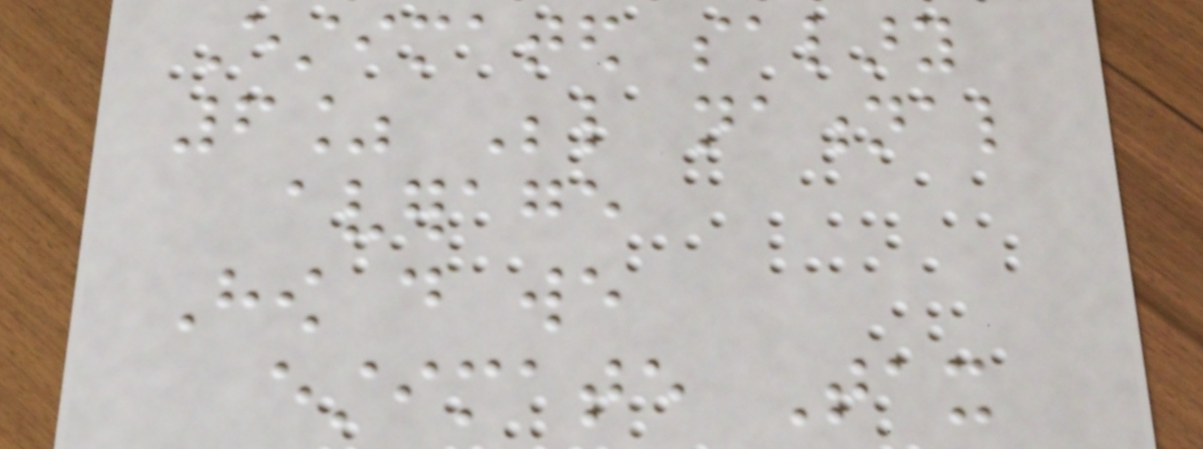Estimated salary
6% Below national
average
How do we
estimate Tax
